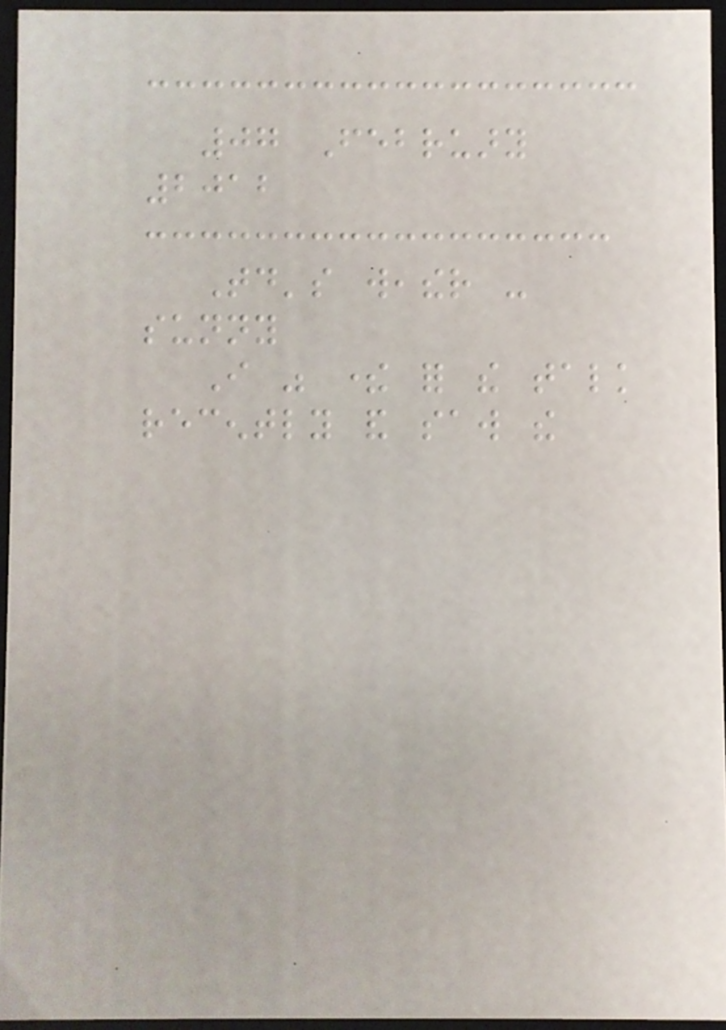07 February
2012
Today's weather -
sunny
I was there for the talk
recently and saw the
